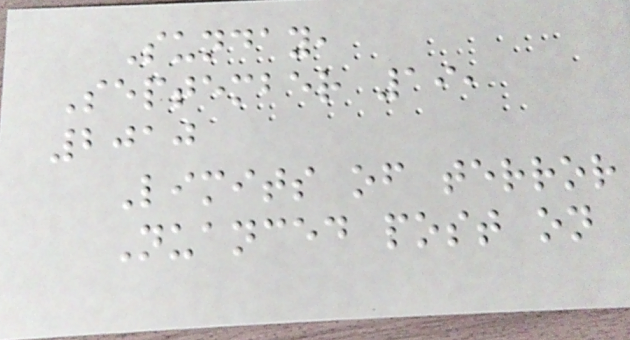Sunday,
September 19,
2010
Limits of terror
Nuanced post on
